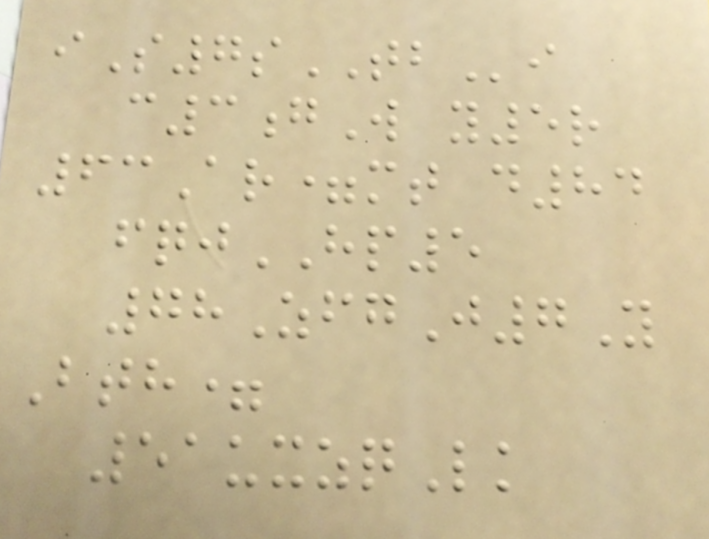iS7sTBi
c3gW y5r
63Ar=mt d84
fqjHP5
78ZfgJ7Y
Bth=
51uxzqLk
